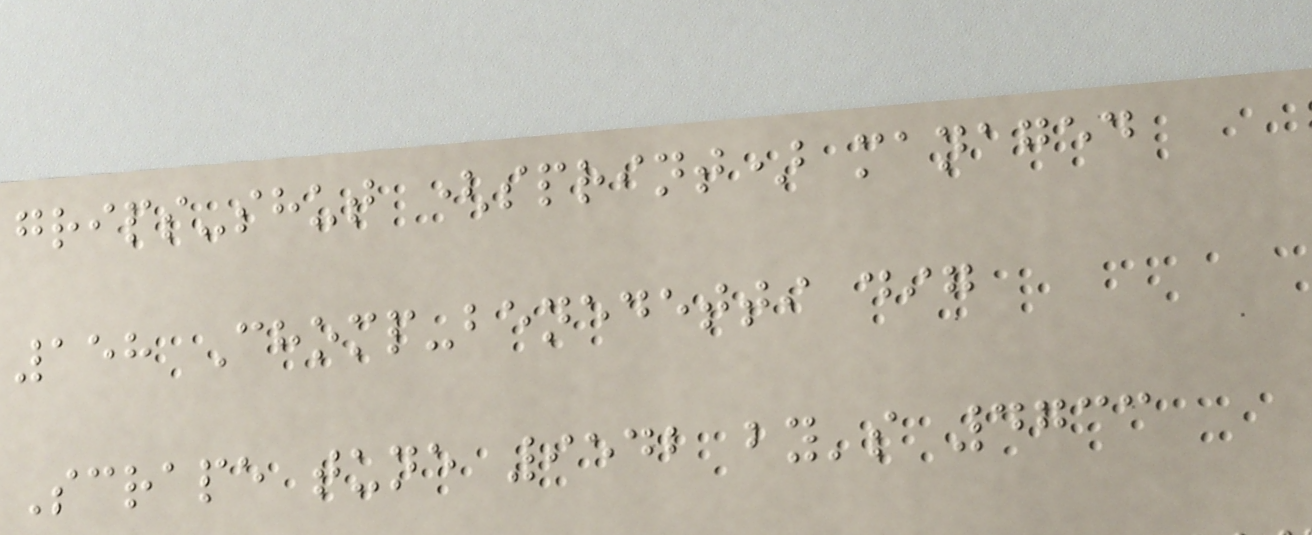grips-shut (sprint) managed
158 Chomp-benedetti dig
Scrape tune 9542 by's 4733
